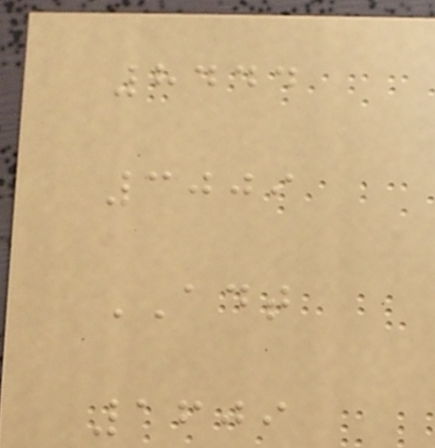8444
3009
ADT
1609
